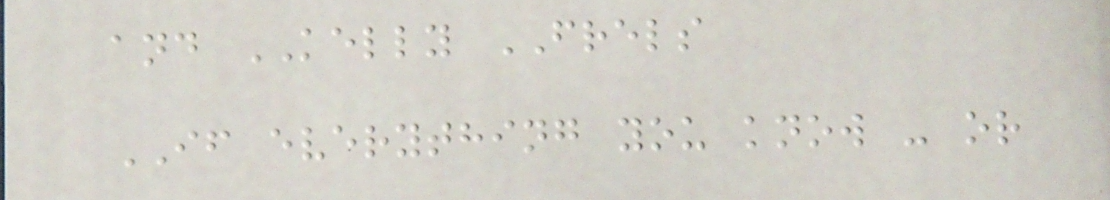and KELLY FRELS
IF everything you know - or
